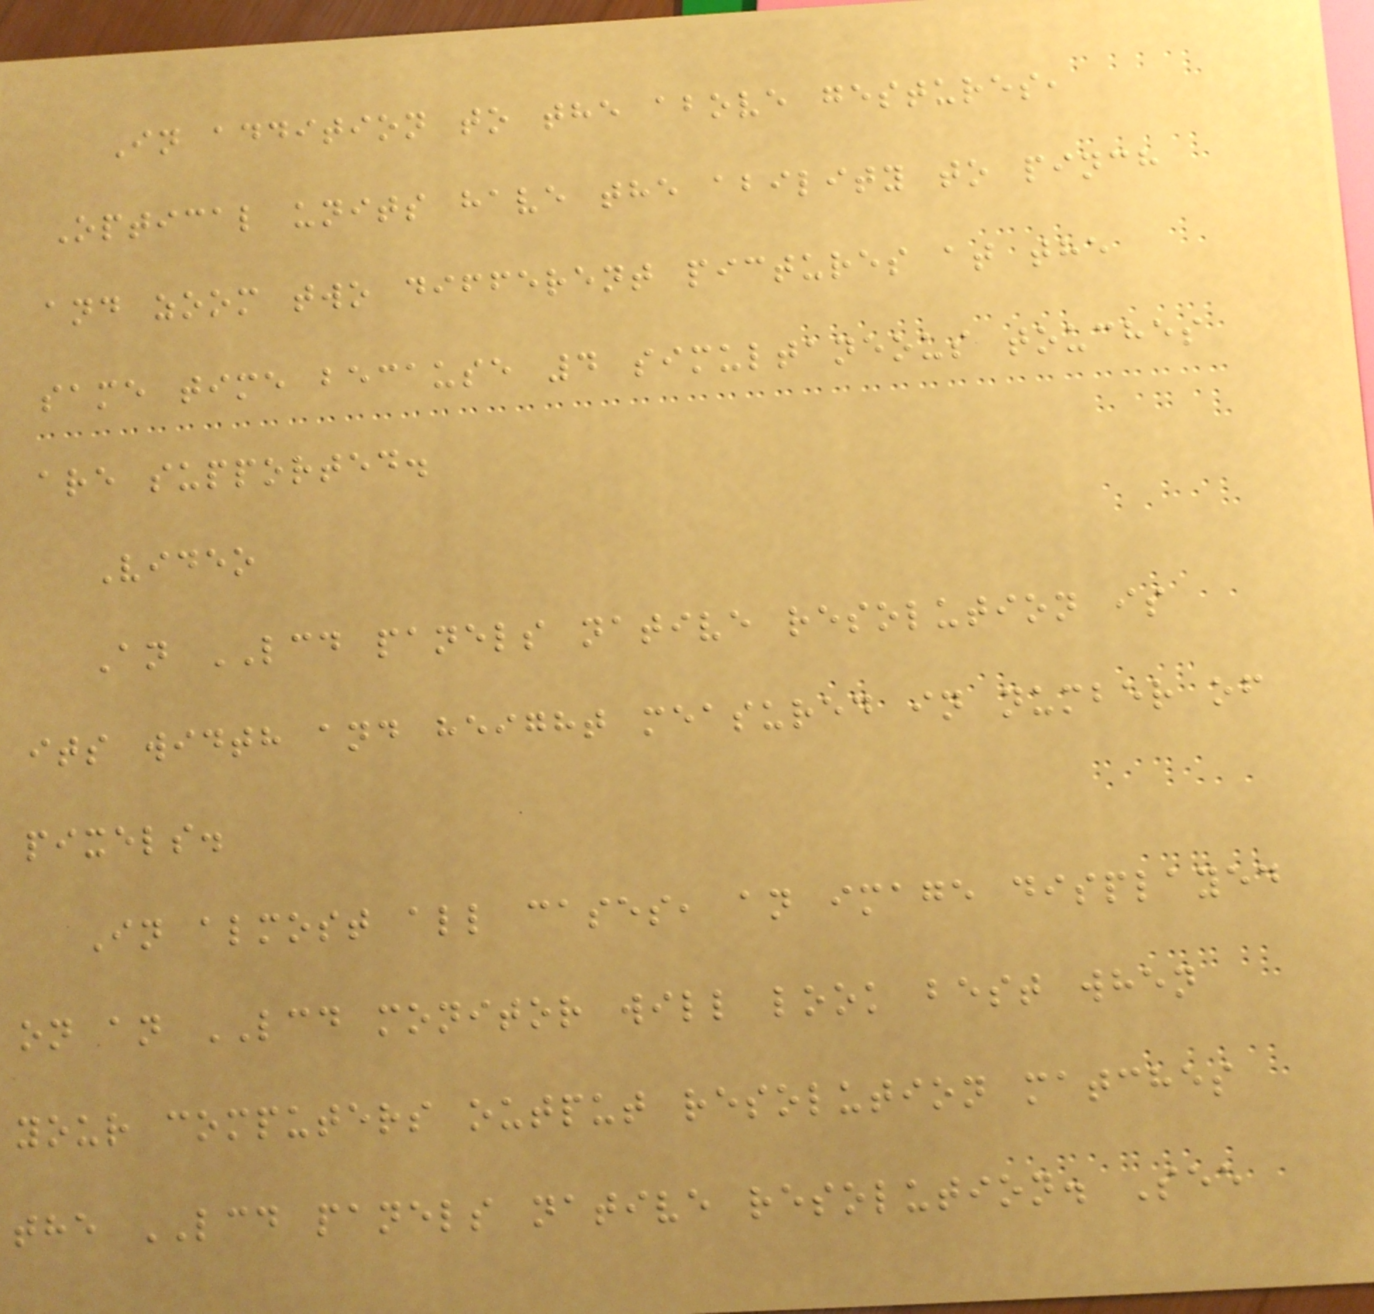In addition to the above gestures,
Optical units have the ability to pinch
and zoom two different pictures at the
same time because 4 simultaneous touches
are supported.
Video
An LCD panels native resolution is
its width and height measured in number of
pixels.
In almost all cases, an image displayed
on an LCD monitor will look best when
your computers output resolution matches
the LCD panels native resolution. See
